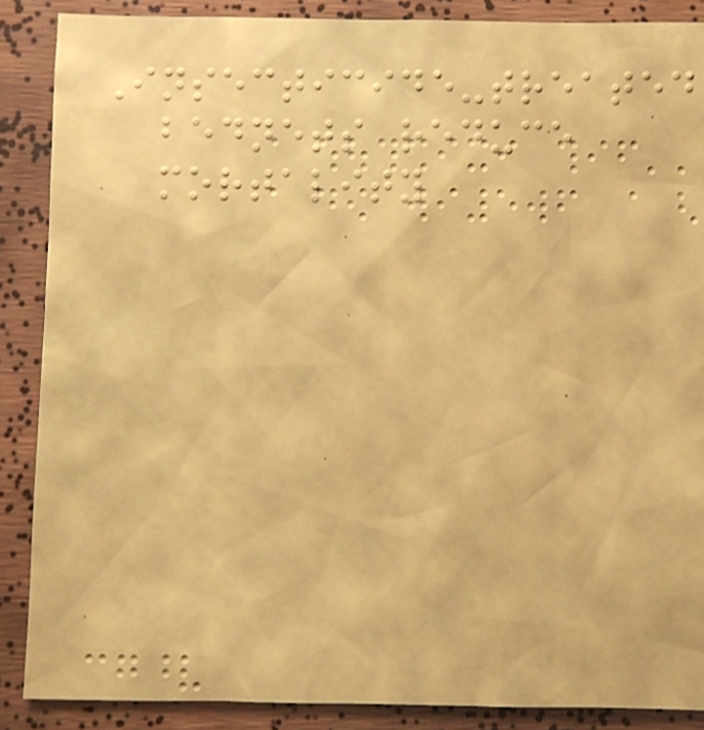Insecticide-treated
bednets reduce
mortality
